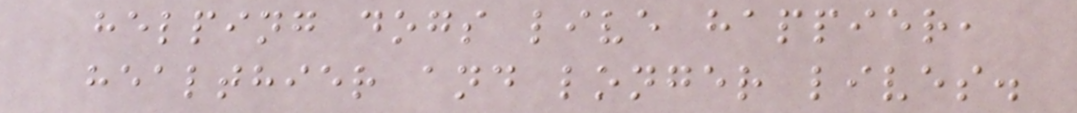helping dogs live happier,
healthier and longer lives.
